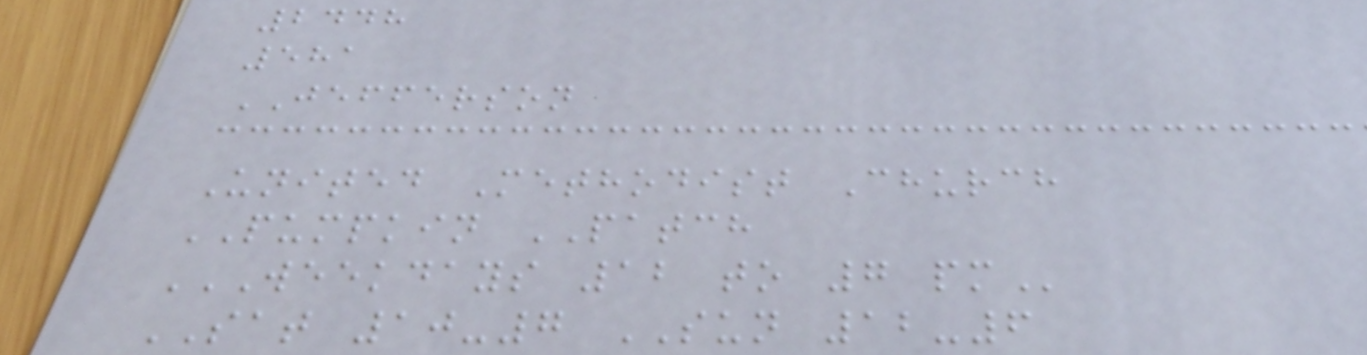2448
581
JEFFERSON
United Methodist Church
PUMPKIN PATCH
WEEKDAYS 12 TO 7 PM
SAT 10-7 SUN 12-6
